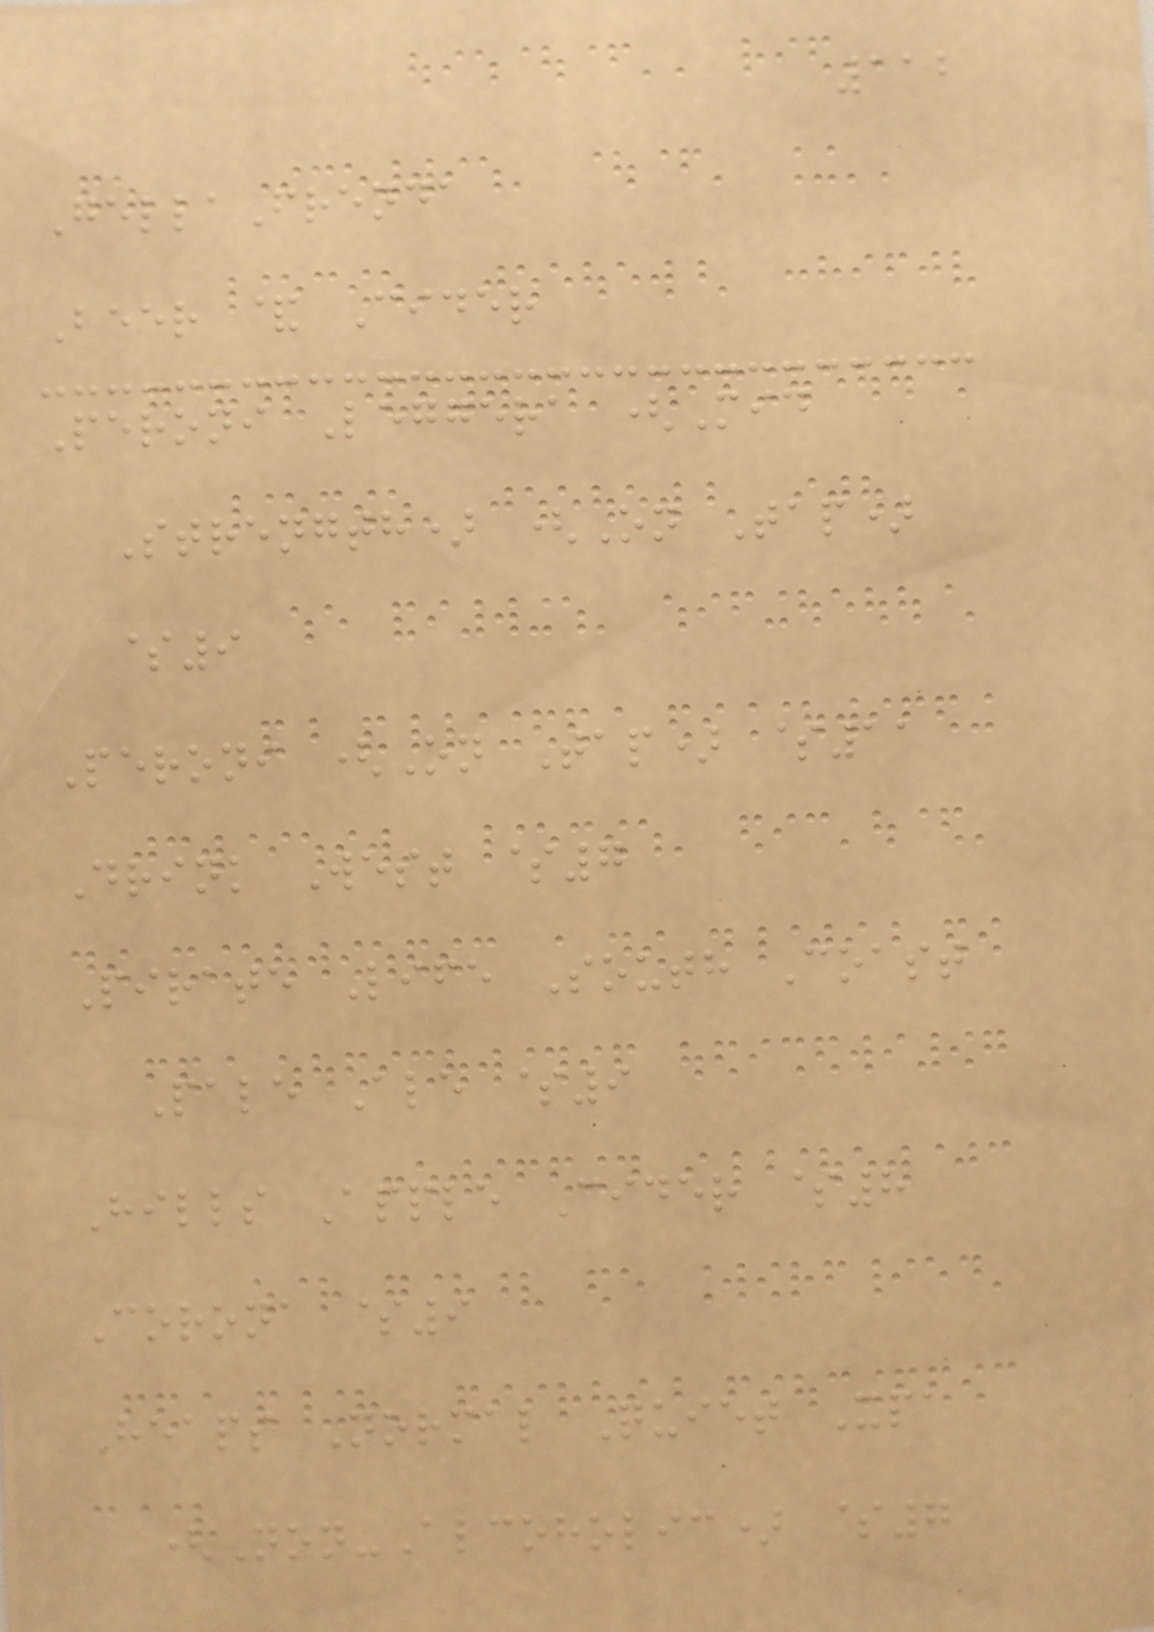112
GellaFrenda
Beer & Cider
Peroni Leggera (Mid
Strength) (On Tap)
$9
Peroni (On Tap) $11
Drink West $7
Pirate Life South Coast
Pale Ale $9
Hills Apple Cider $8
Corona $9
Heaps Normal Quiet Xpa
(Non-Alcoholic) $7
